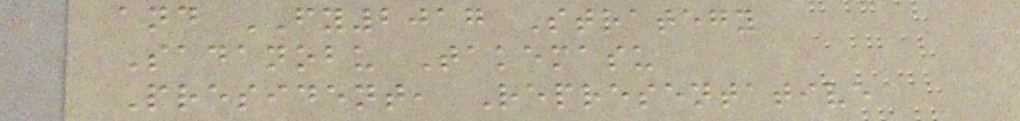and FY2017 Strategy
Sadanobu Takemasu
President, Representative
